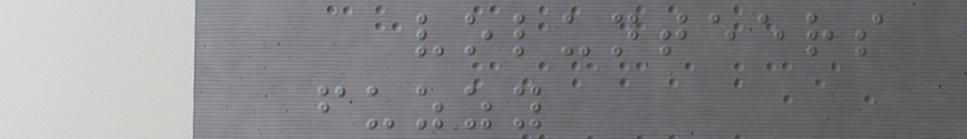volunteers
fuzzy
